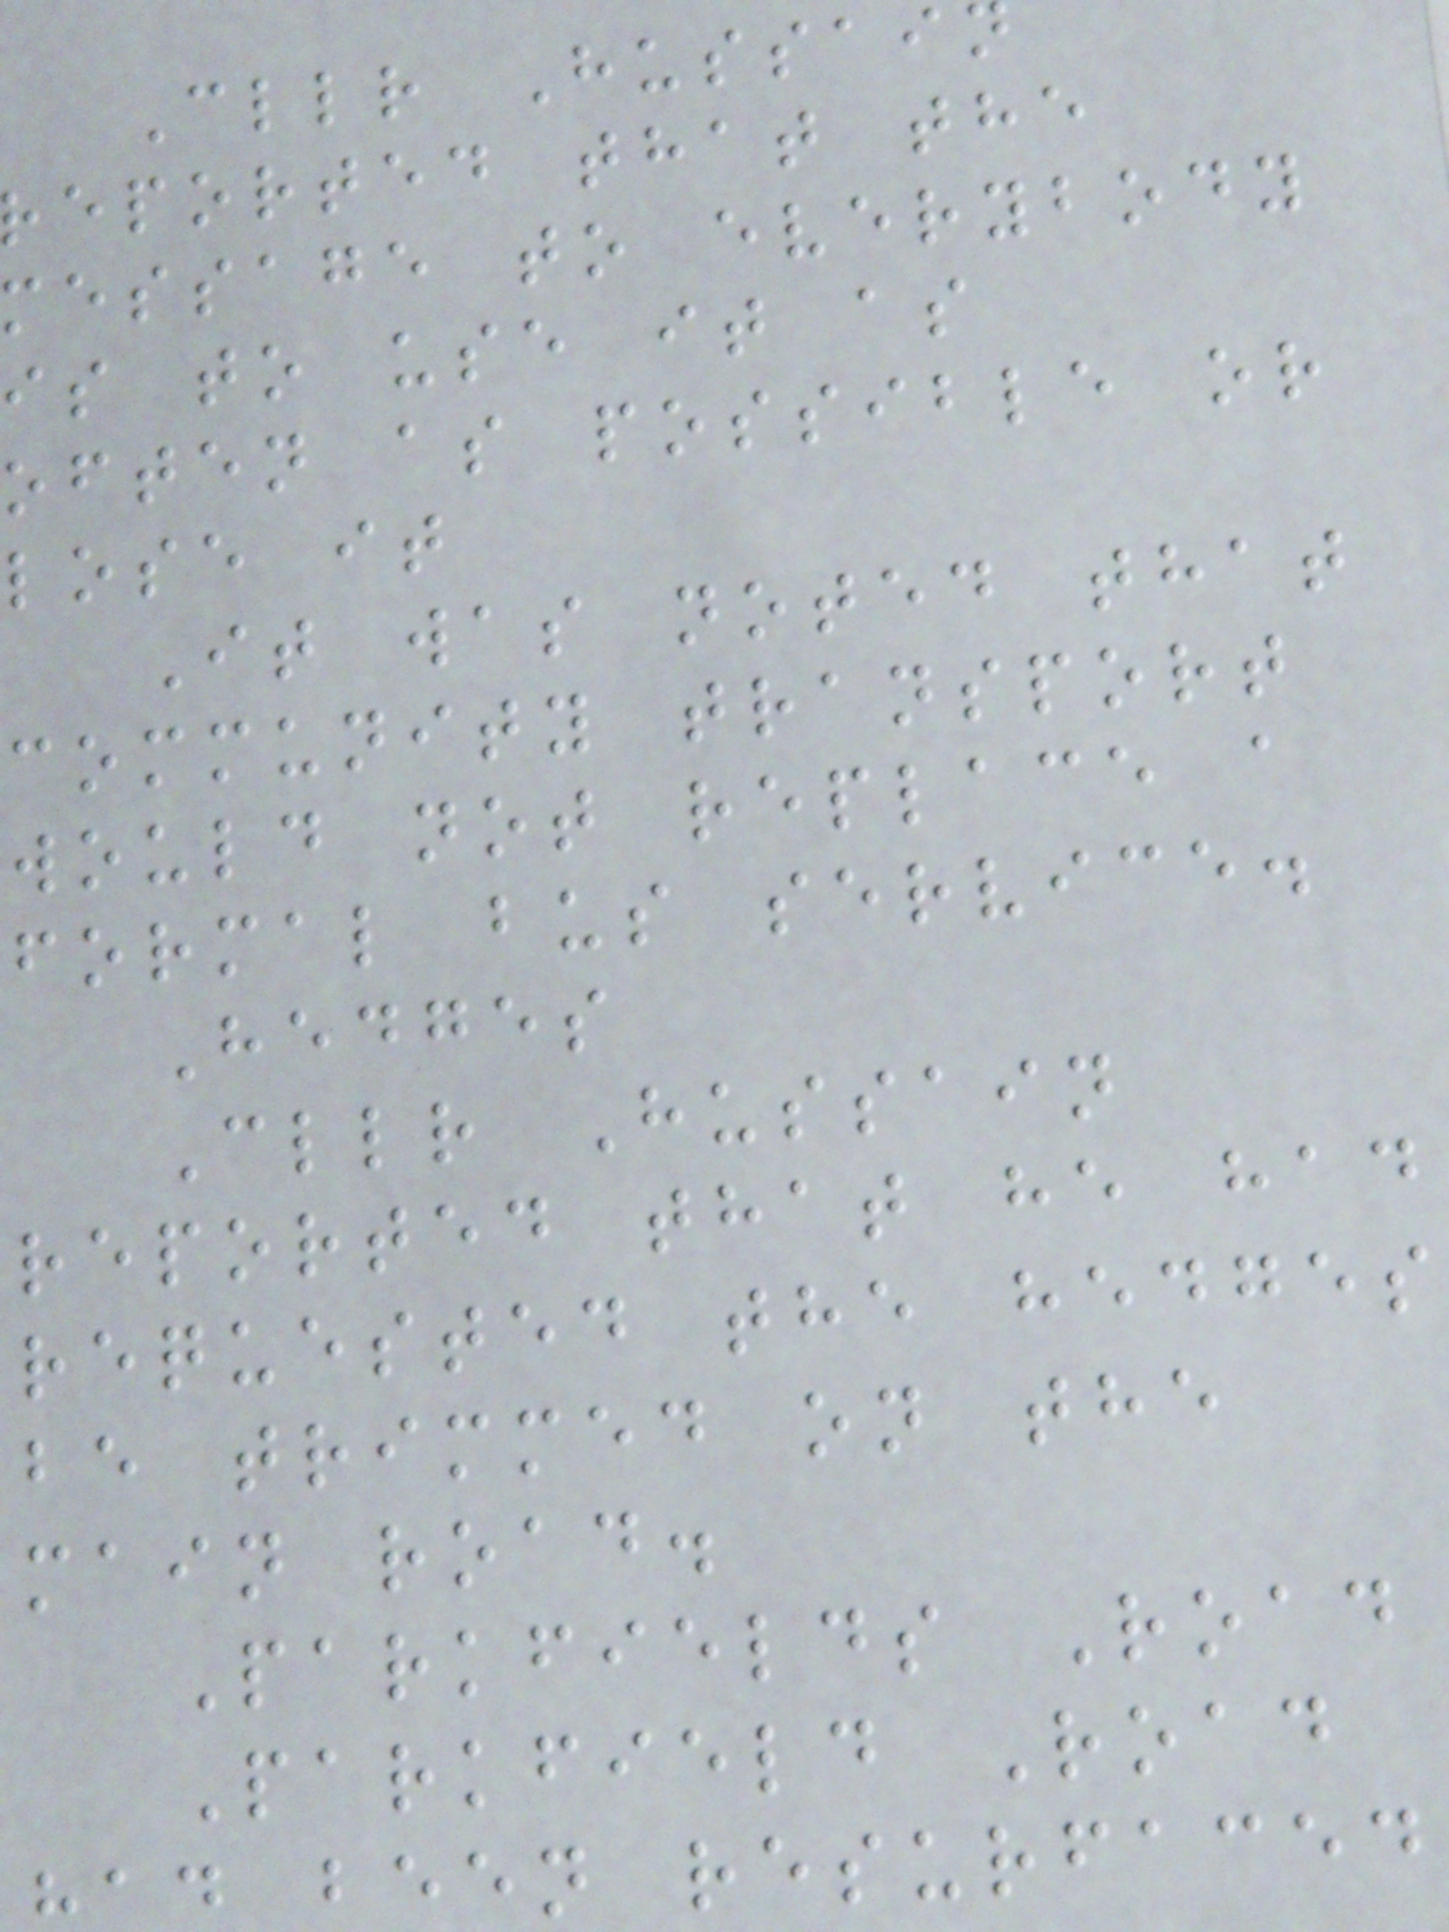Cllr Hussai
eported that the
message to everybody
is to use it as
often as possible or
lose it
It was noted that
community transport
would not replace a
formal bus service.
Hedges
Cllr Hussain
reported that he had
requested the hedges
be trimmed on the
main road.
Parkfields Road
Parkfield Road
been resurfaced
